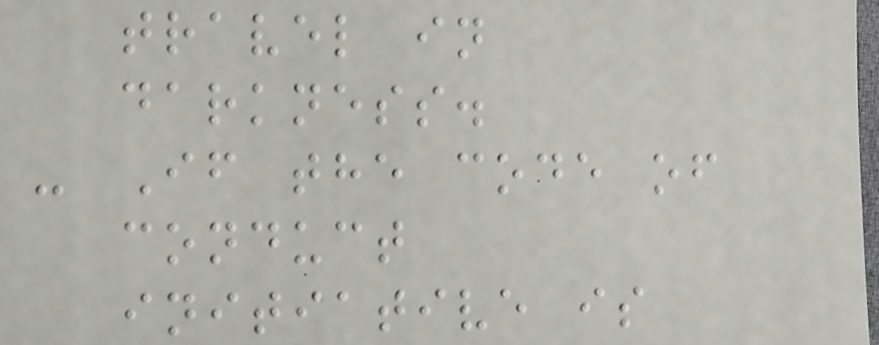travel in
darkness.
- If the code of
conduct
initiative is
